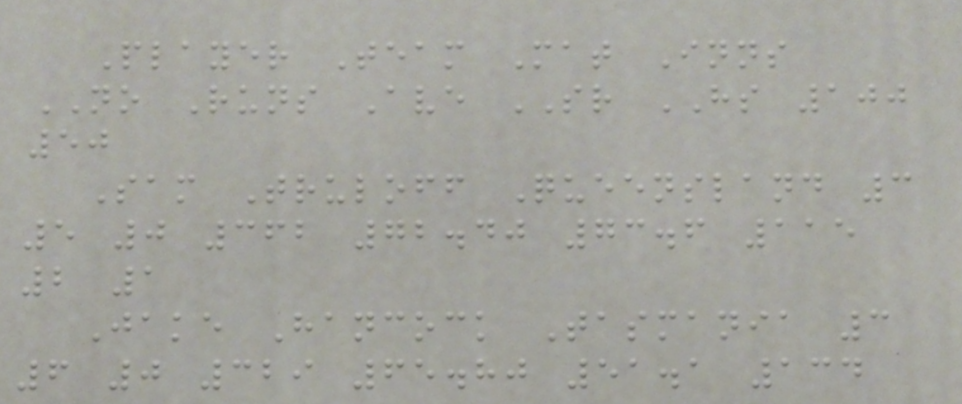Player Team Mat Inns
NO Runs Ave SR HS 100
50
Sam Truloff Queensland 3
5 0 362 72.40 73.6 115
2 1
Jake Hancock Tasmania 3
6 0 329 65.80 51.1 134
